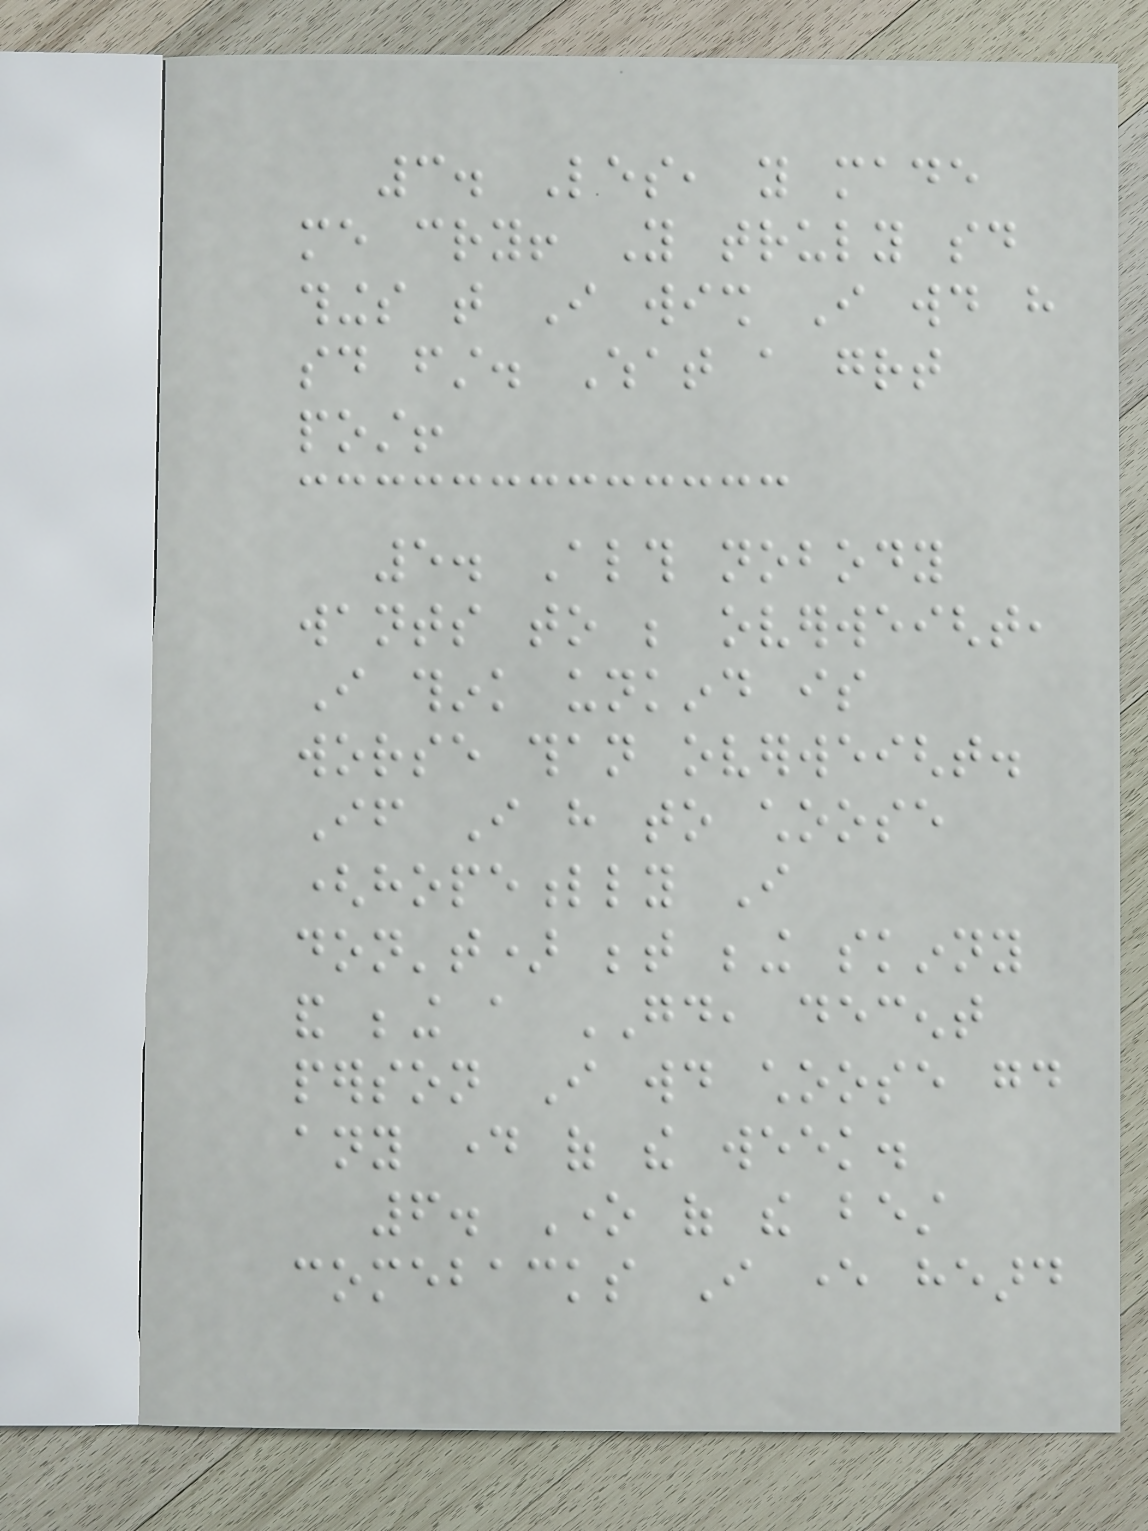3. Les, you made
me cry! You truly said
things that I wish I would have
said first. What a great
post!
5. Although nobody
wants to be overweight,
I think unkind is
worse than overweight.
If I have to choose
(hopefully I
don't) between being skinny
and being a GOOD, decent
person I would choose good
any day of the week.
6. One of the best
comebacks I ever heard
